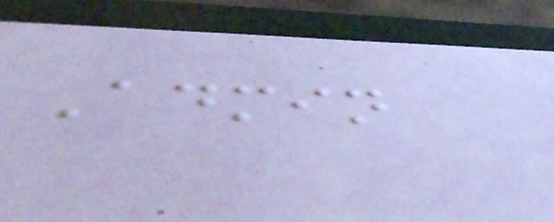Admin
